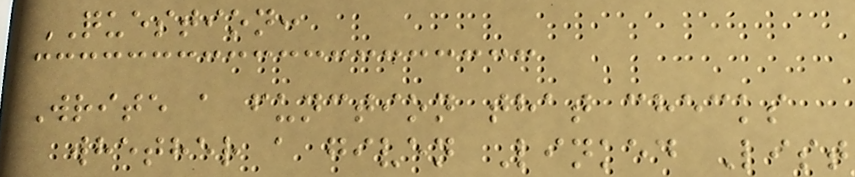QUESTION:
Write a function that checks
whether a given Linked List
